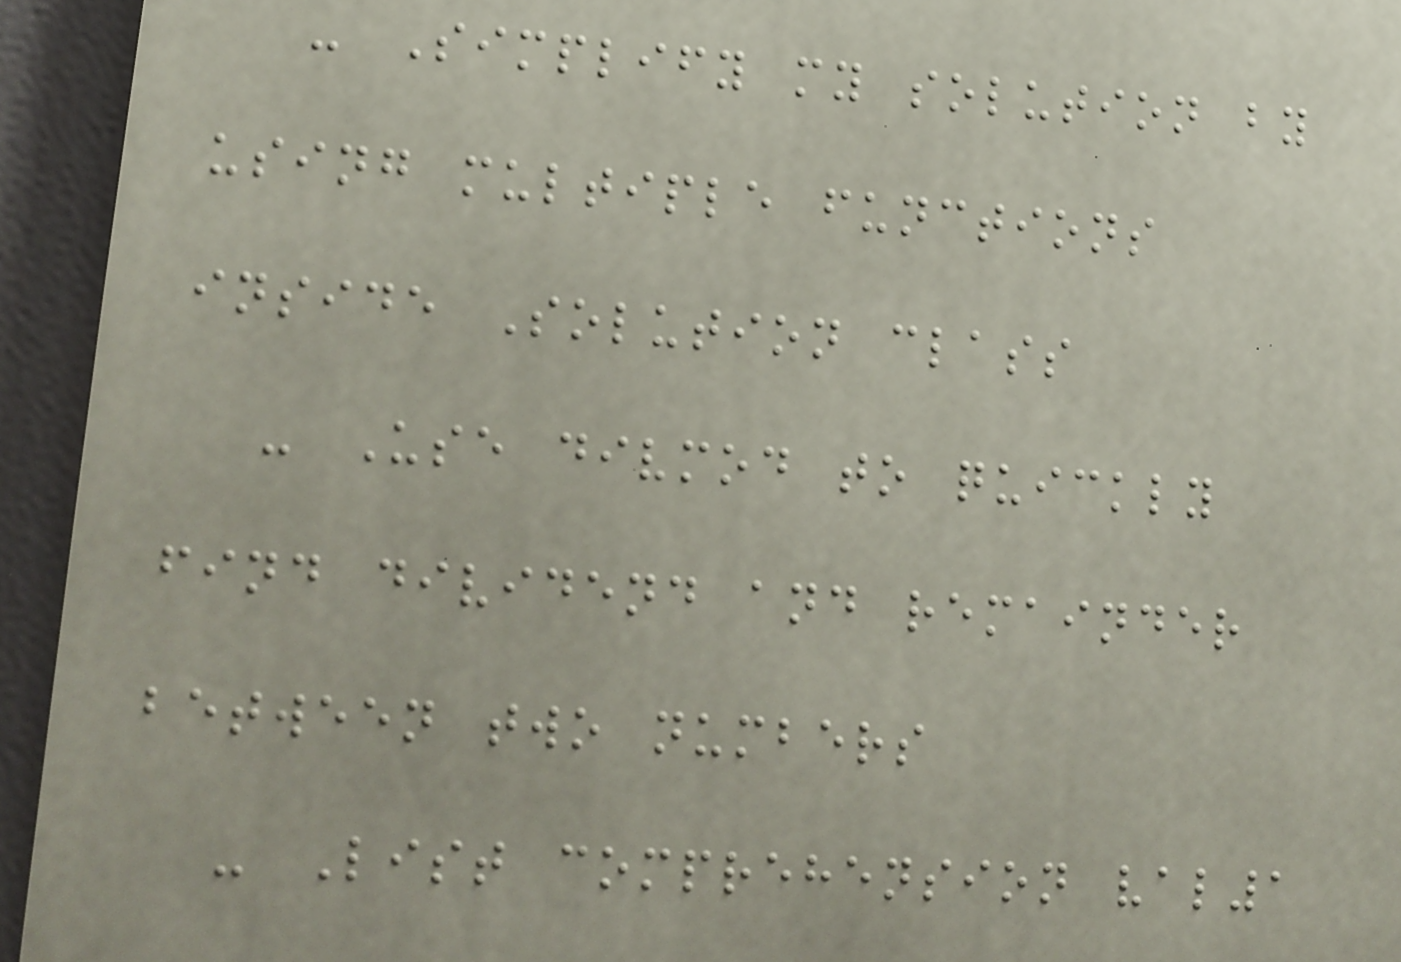- Simplify my solution by
using multiple functions
inside Solution class
- Use divmod to quickly
find dividend and remainder
between two numbers
- List comprehension val1
